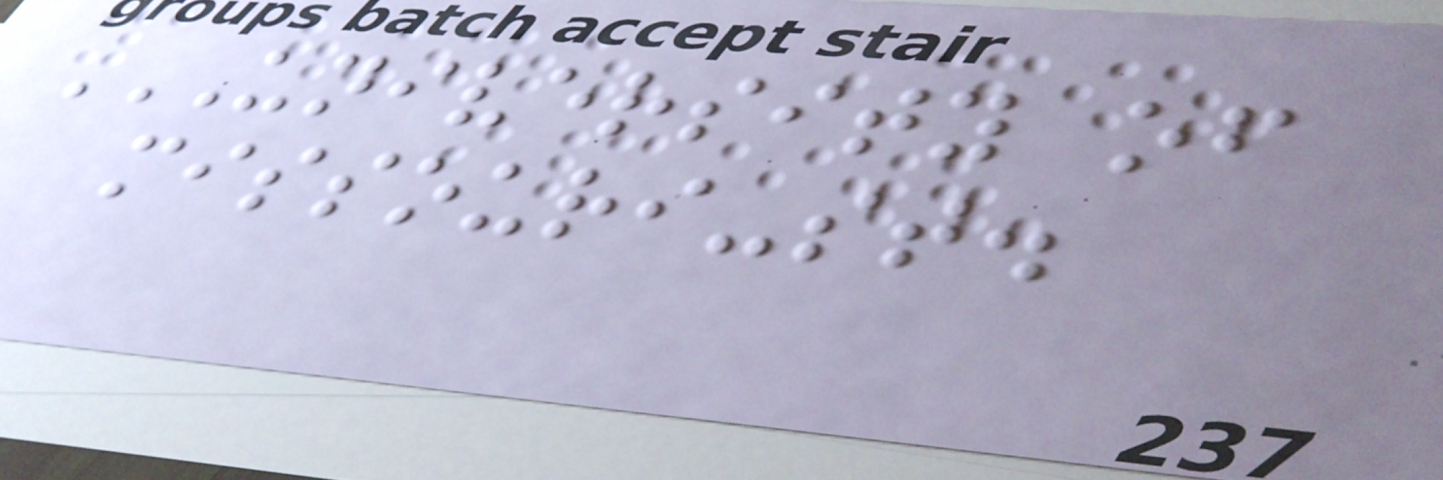UNIVERSITY OF
MISSOURI-ST.
